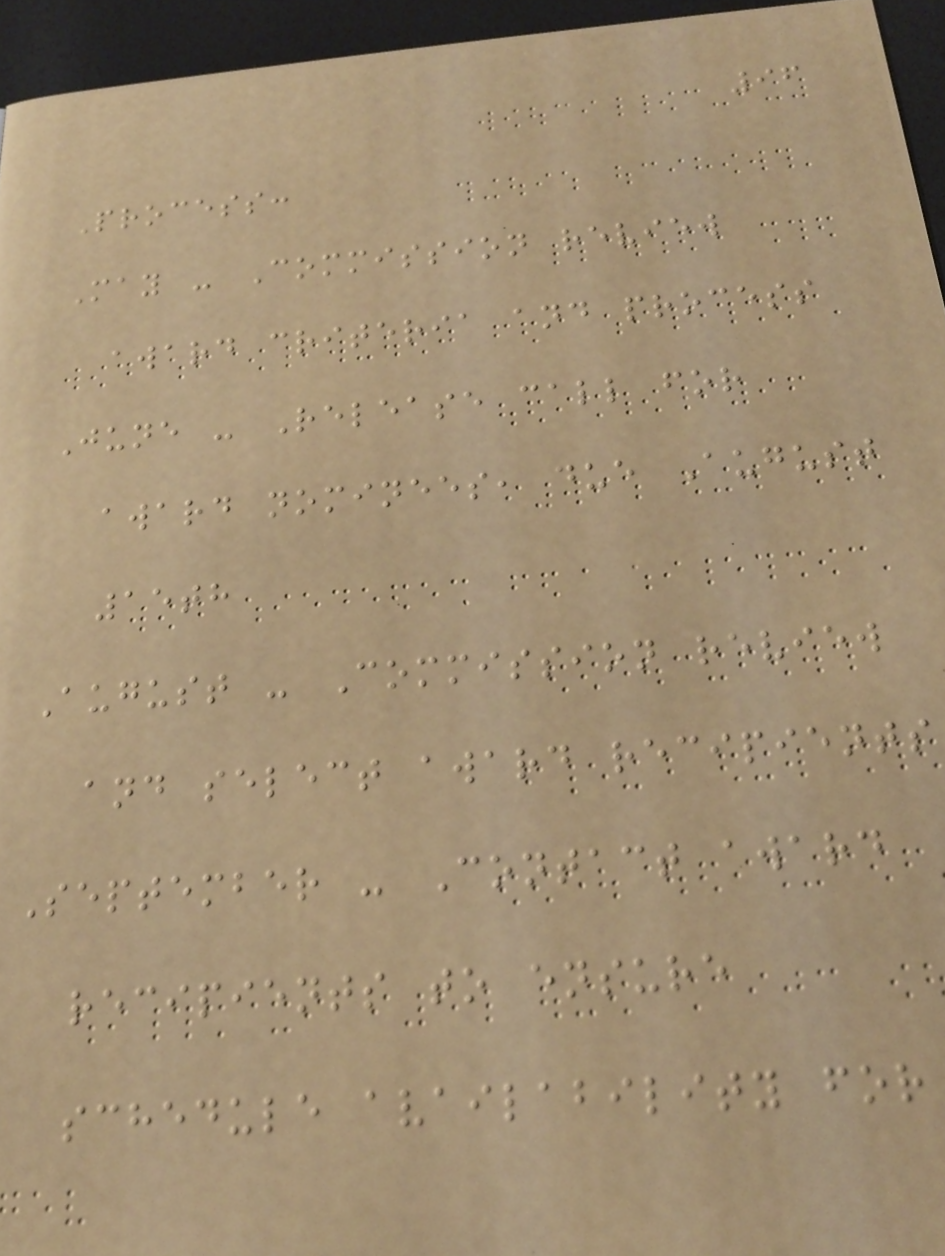96
Process:
May - Commission review
award criteria and process
June - Release call for
award nominees, due August
15th
August - Commission review
and select award recipients
September - Contact award
recipients to ensure
schedule availability for
